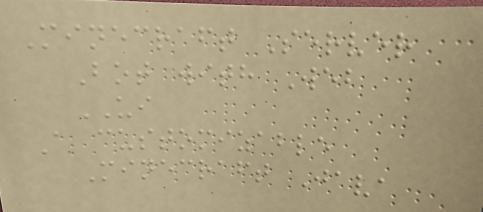Minecraft Server
Bot with Web
UI
A customizable
Minecraft Java
